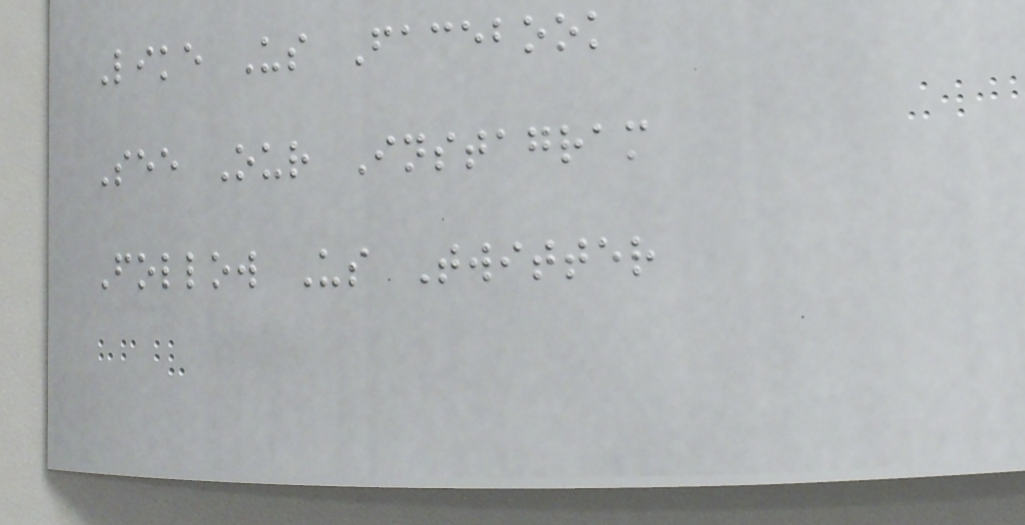Like Us Facebook
See Our Instagram
Follow Us Twitter
